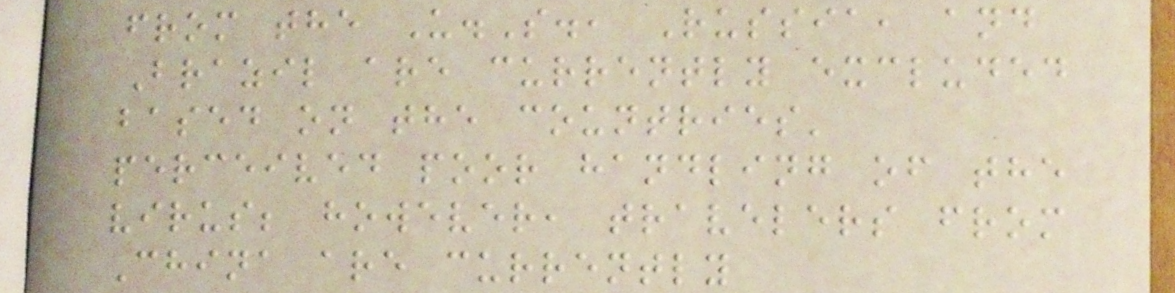from the U.S., Russia, and
Brazil are currently excluded
based on the countries'
perceived poor handling of the
virus; however, travelers from
China are currently
